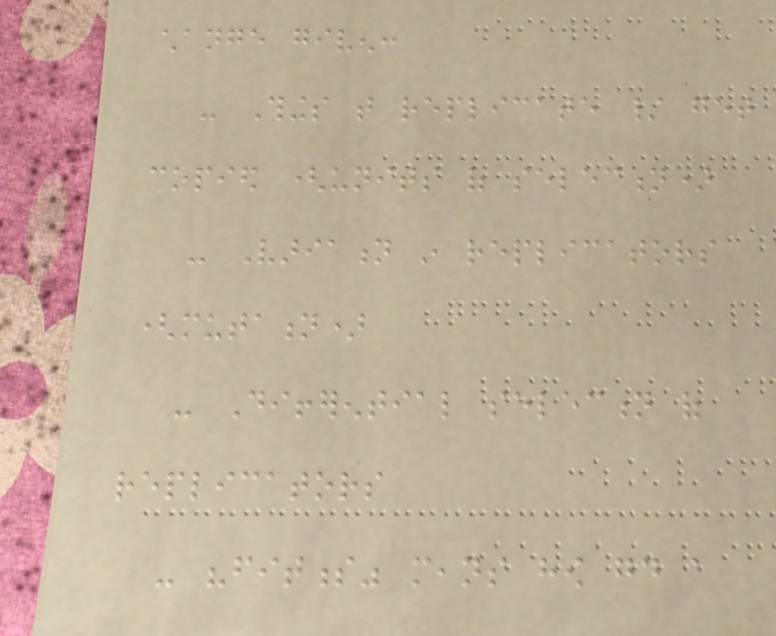change given:
- Things that replicate / get
copied (units of selection)
- Variation in replicators
(mutation)
- Differential selection of
replicators
- "fitness" means how good a
